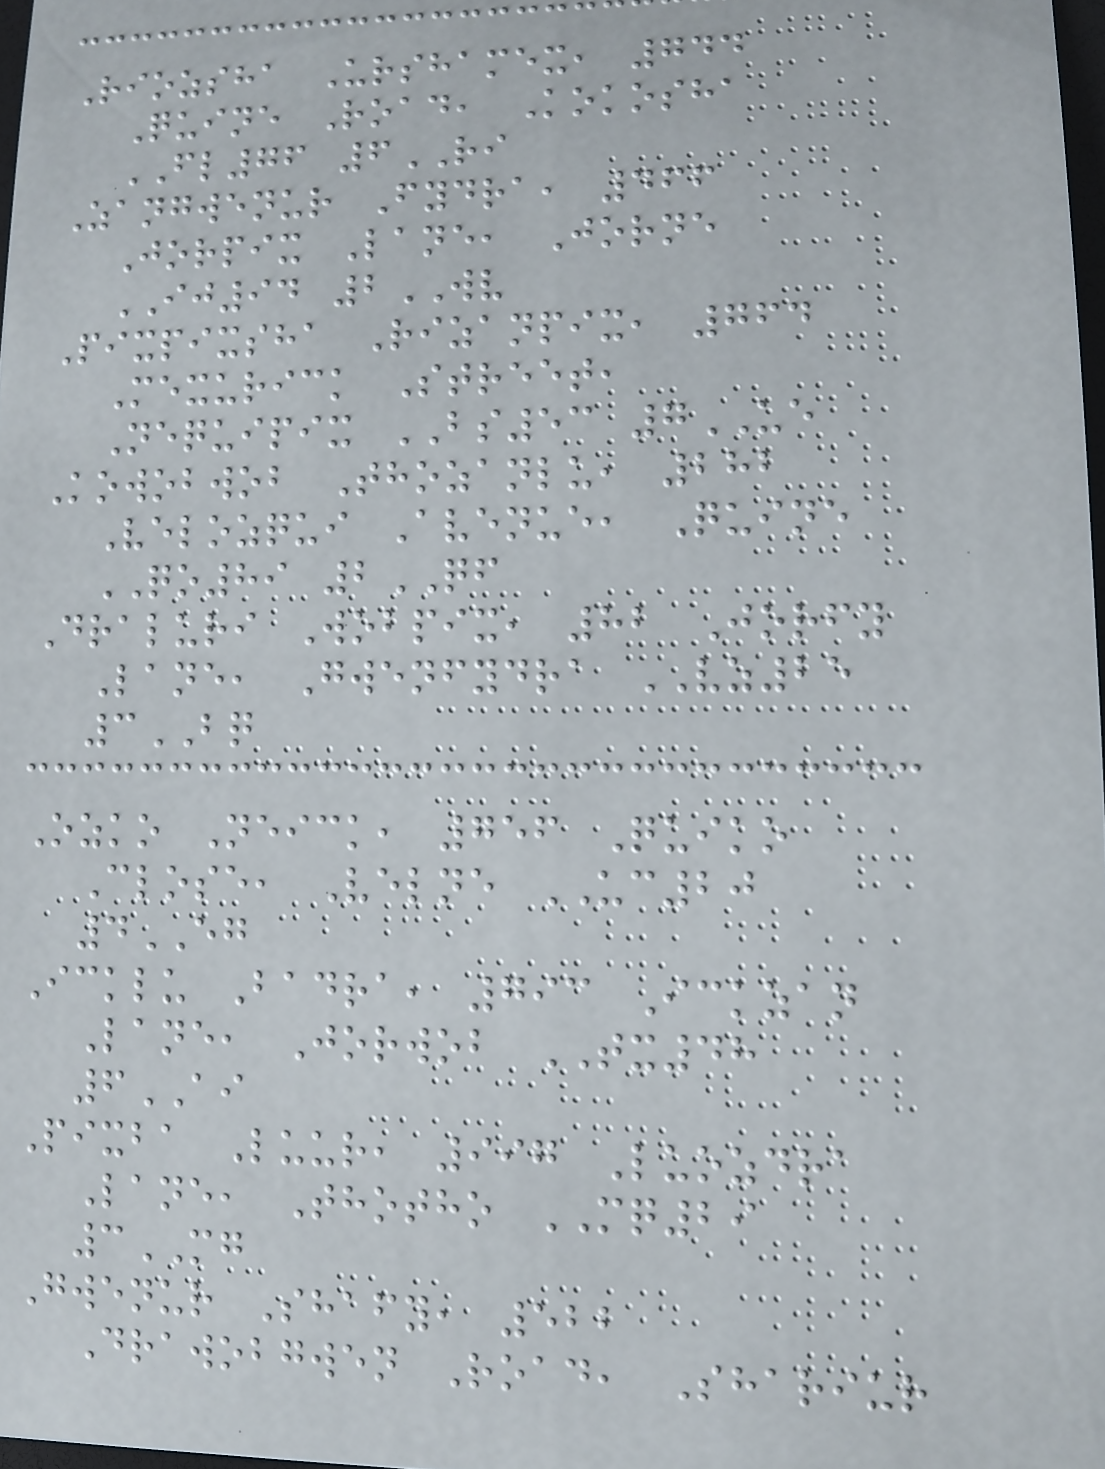Riozsha Urshamex, 744
Quine Road, Kokosha
FL76 6RI
Zangwenur Fydra, 466
Jorpix Lane, Jorne
IJ94 2WV
Pixpixsha Rizanpix, 764
Mexurick Street,
Nequipix BS53 7UE
Kowobwob Thozanlu, 282
Velozqui Avenue, Quine
QO89 2QF
Draluri Wobpix, 82 Jorfy
Lane, Gwenfydra VZ25
3BQ
Ozko Neick, 756 Quiko
Close, Velne UC20
4EG
Icklu Badra, 793 Ickzan
Lane, Jorwob TX48
6AI
Pixba Luur, 997 Luozdra
Lane, Thotho MQ29
3MG
Gwenur Shafy, 522
Drawobgwen Road, Shariur
